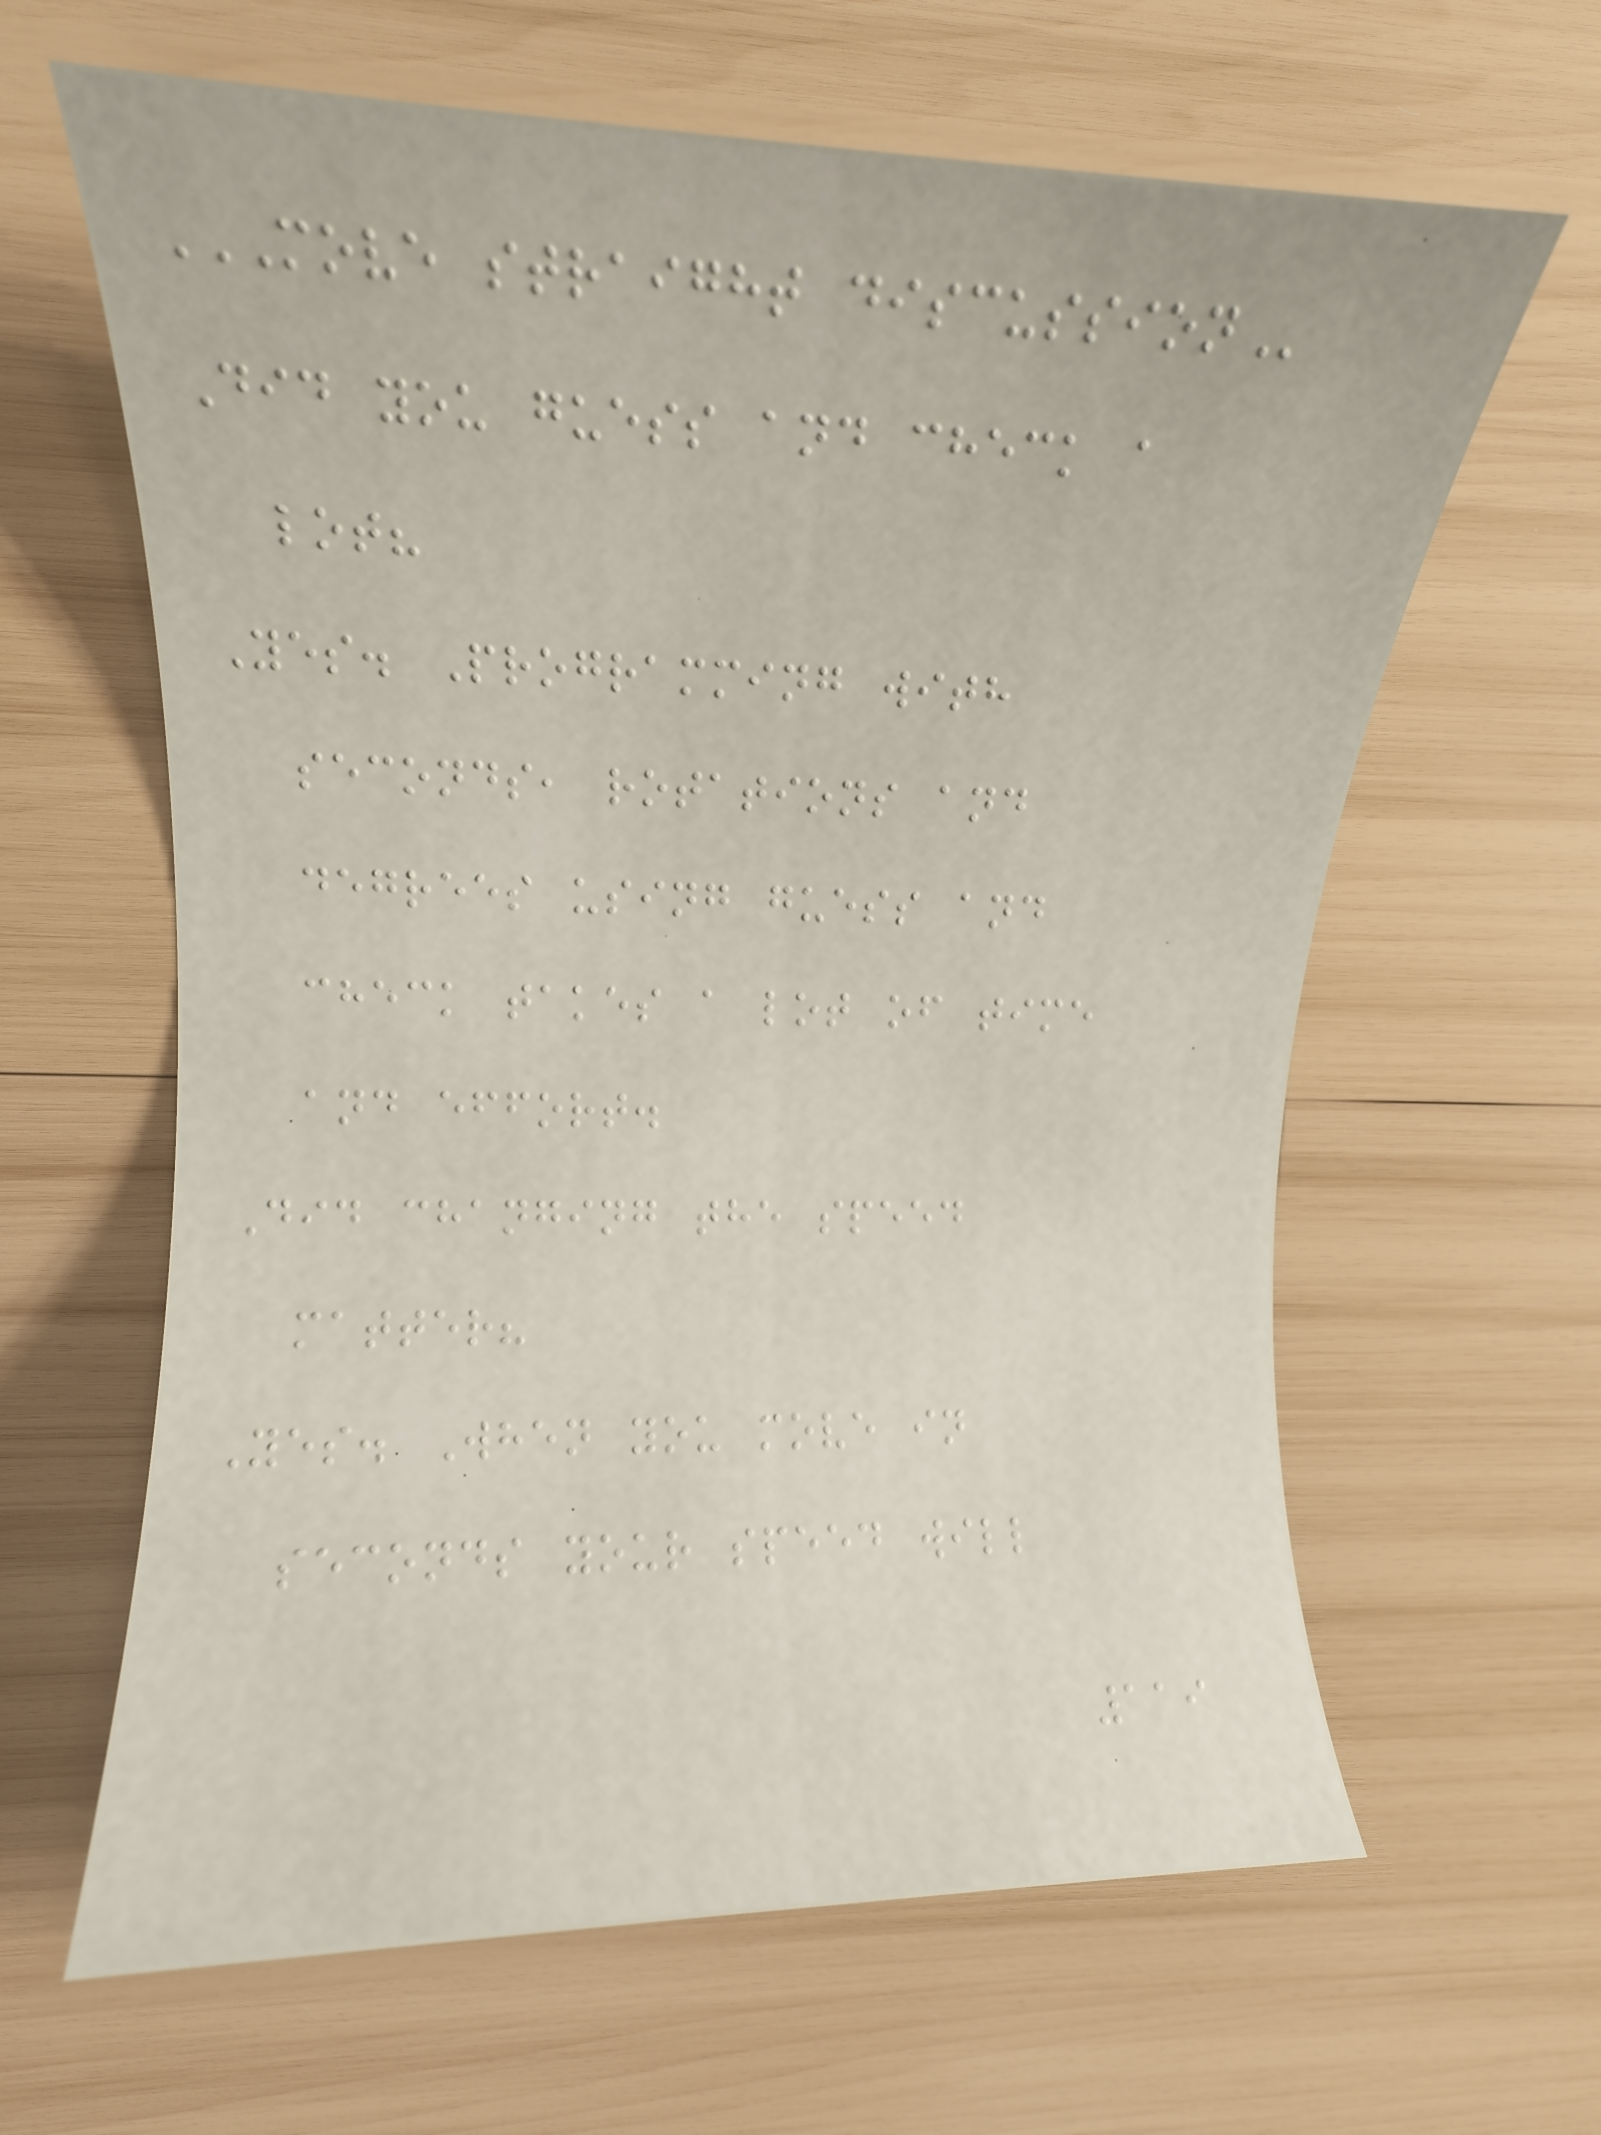MOVE STRAIGHT DISCUSSION
Did you guess and check a
lot?
Yes. Programming with
seconds, rotations and
degrees using guess and
check takes a lot of time
and effort.
Did changing the speed
matter?
Yes. When you move in
seconds your speed will
119
